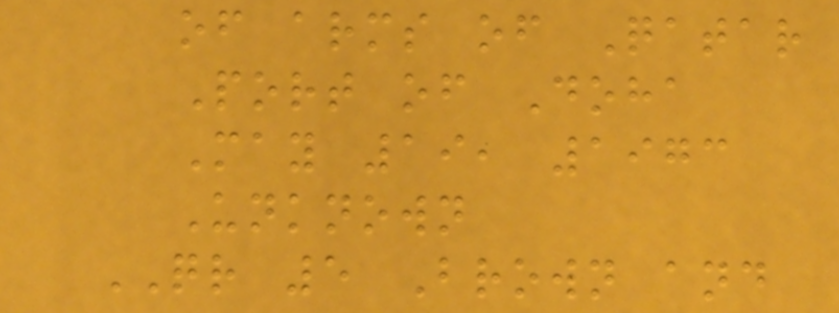of arms of Qatar
Port of Doha
May 19, 1973
Unknown
QR 5 Brown and
